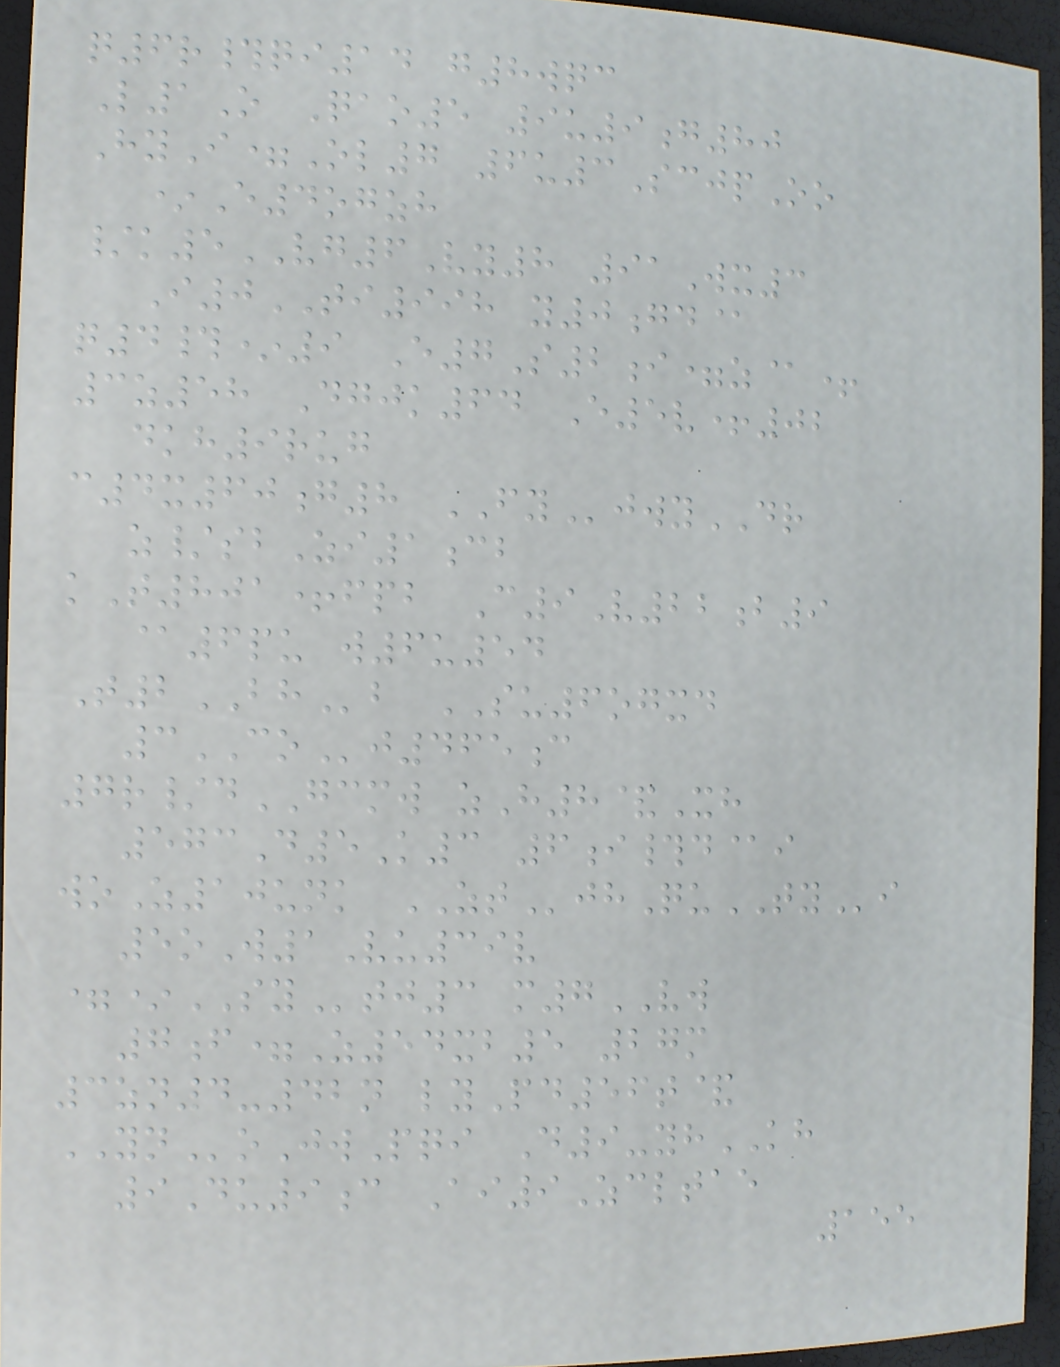q6r#qi14 g8wqc
L1O Qao5 9u9g80
HyI=Ol7 6u3ScjpOo
*E4ogzh
/k5VG6Vy8 91Wx3
I0TI998 y0gd@
q4#*9 E7S2i=z@+
3z58 Dgjk64 E5v+02
dkh9rug
c4x60g8 FYjwyDR
z/sbZi1cb
kT801+fpb C9V22b9
@6pu w6u54
T2BHb SU6ogxd
3COj465c
7r/dGCMW zH8&Xh
573D5K3 6i#d@i
woZ10unk ZTjhQuTYi
5oW1Vu39v
=*SYtj3 m7VW
7f=Z54xb5 27m
3zn4-42n lyPd56t&
YNoJwPqi D9-yhKH
9Du9c Ai9Zcltae
155
